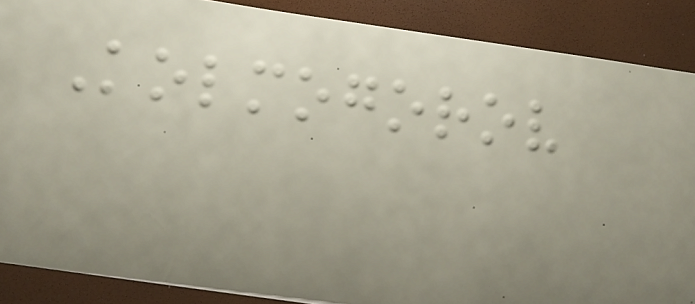Kolmogorov
